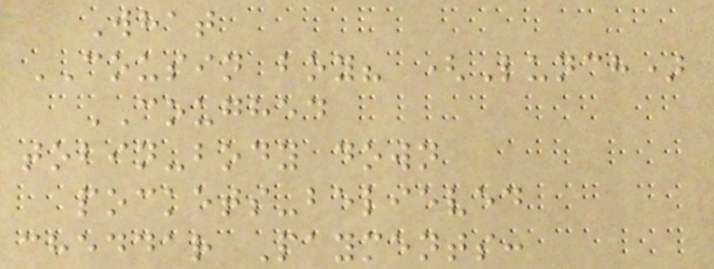What
COUSIN boy? (Lunch)
COUGHED
tobin-body down
pockets-believed
cheddar Payments:
